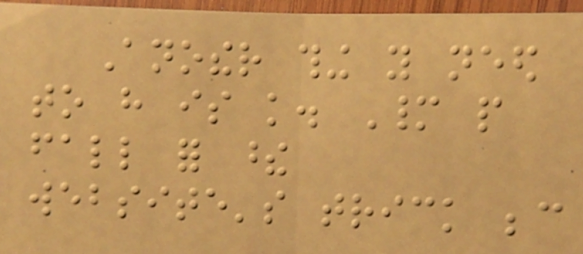Another thing you need
to have is knowledge. Many people
fall for these
website's trick because
